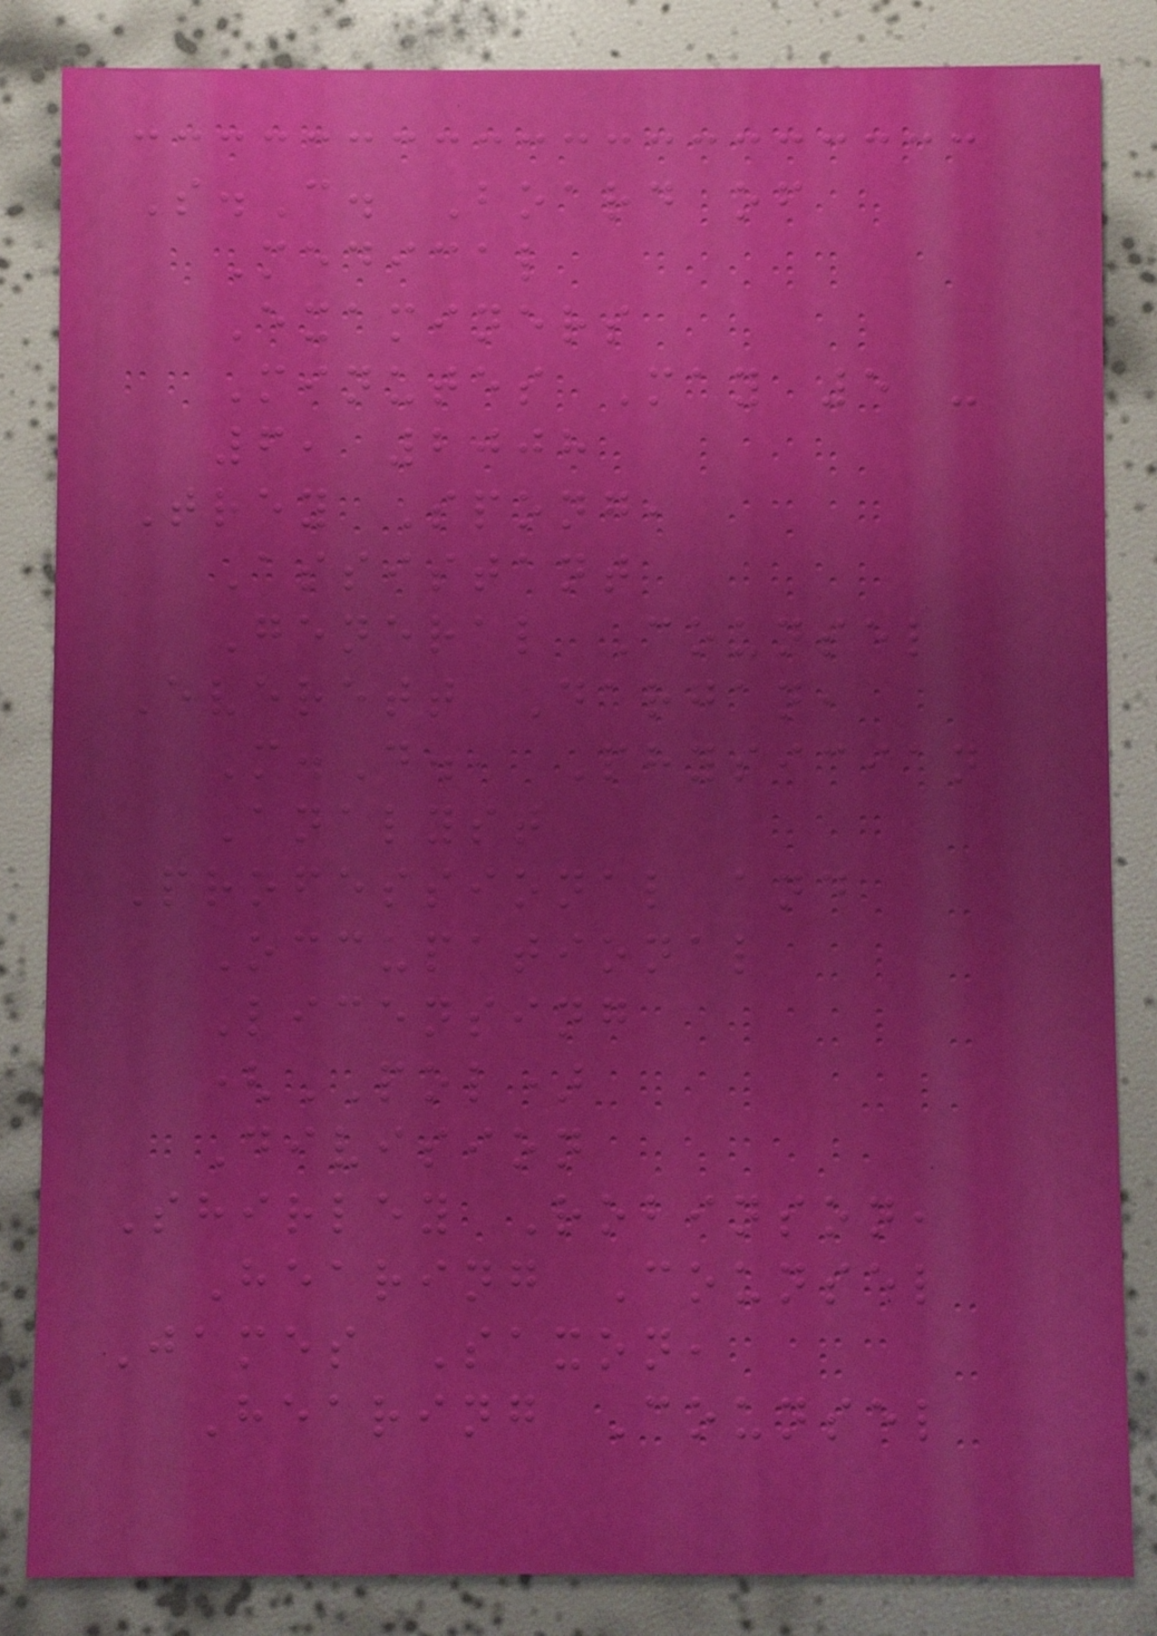S.C. Board of
Medical
Examiners
Minutes May 5 -
6, 2008
Trey Spong,
Assistant
General Counsel
Everett Dargan,
M.D., Physician
Analyst
Professional and
Occupational
Licensing
(POL)
Division
Shirley Robinson,
Hearing Counsel
James Saxon,
Hearing Counsel
